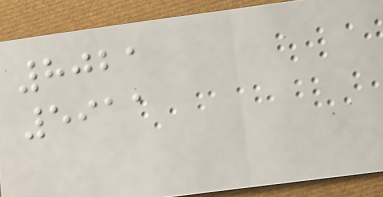8021
5911
